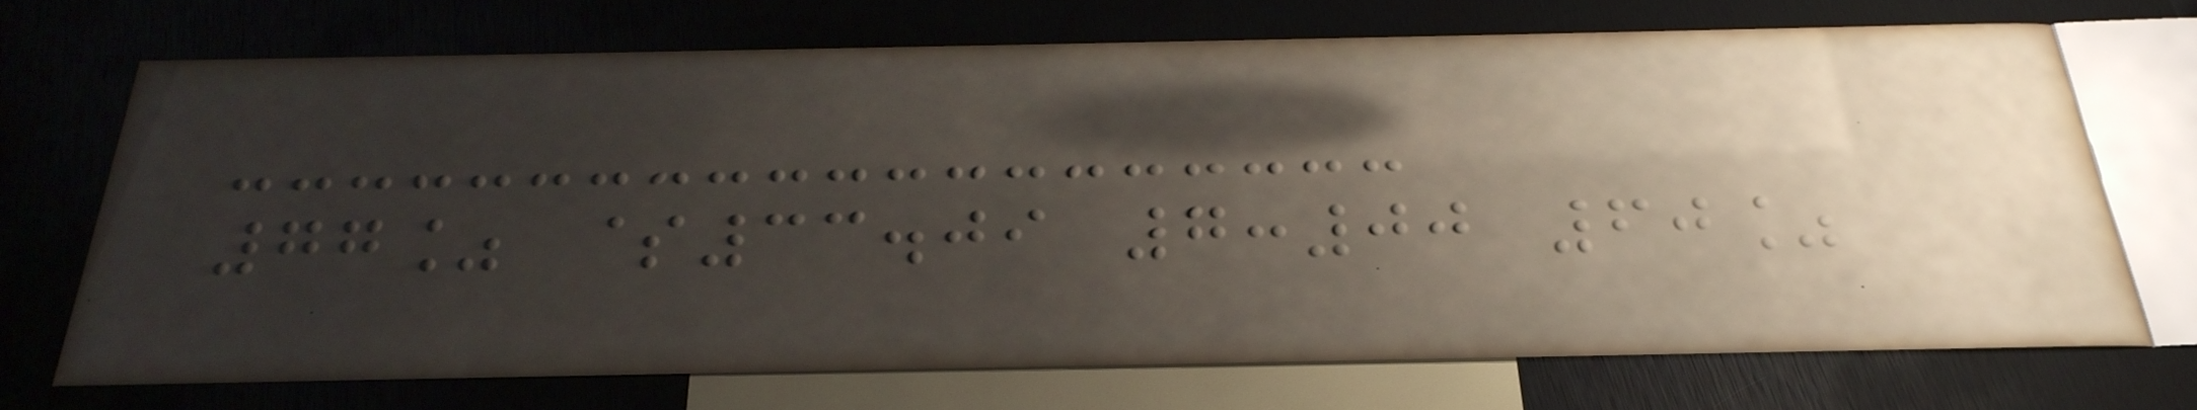77% $33.09 7:00 60%
